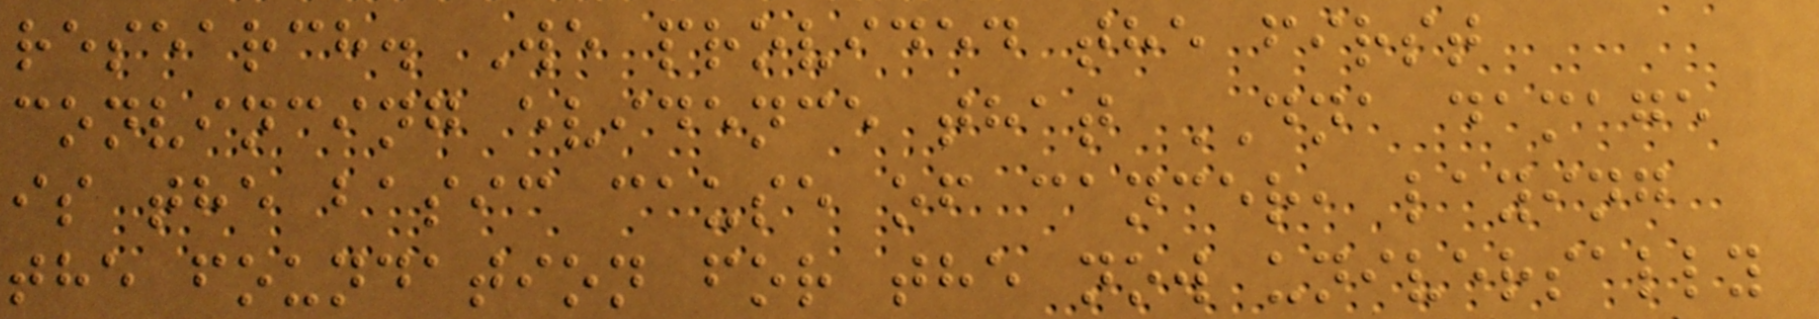research. We provided the first
convincing evidence that DNA damage
is the basic cause of cancer, laying
the foundation for the now universally
